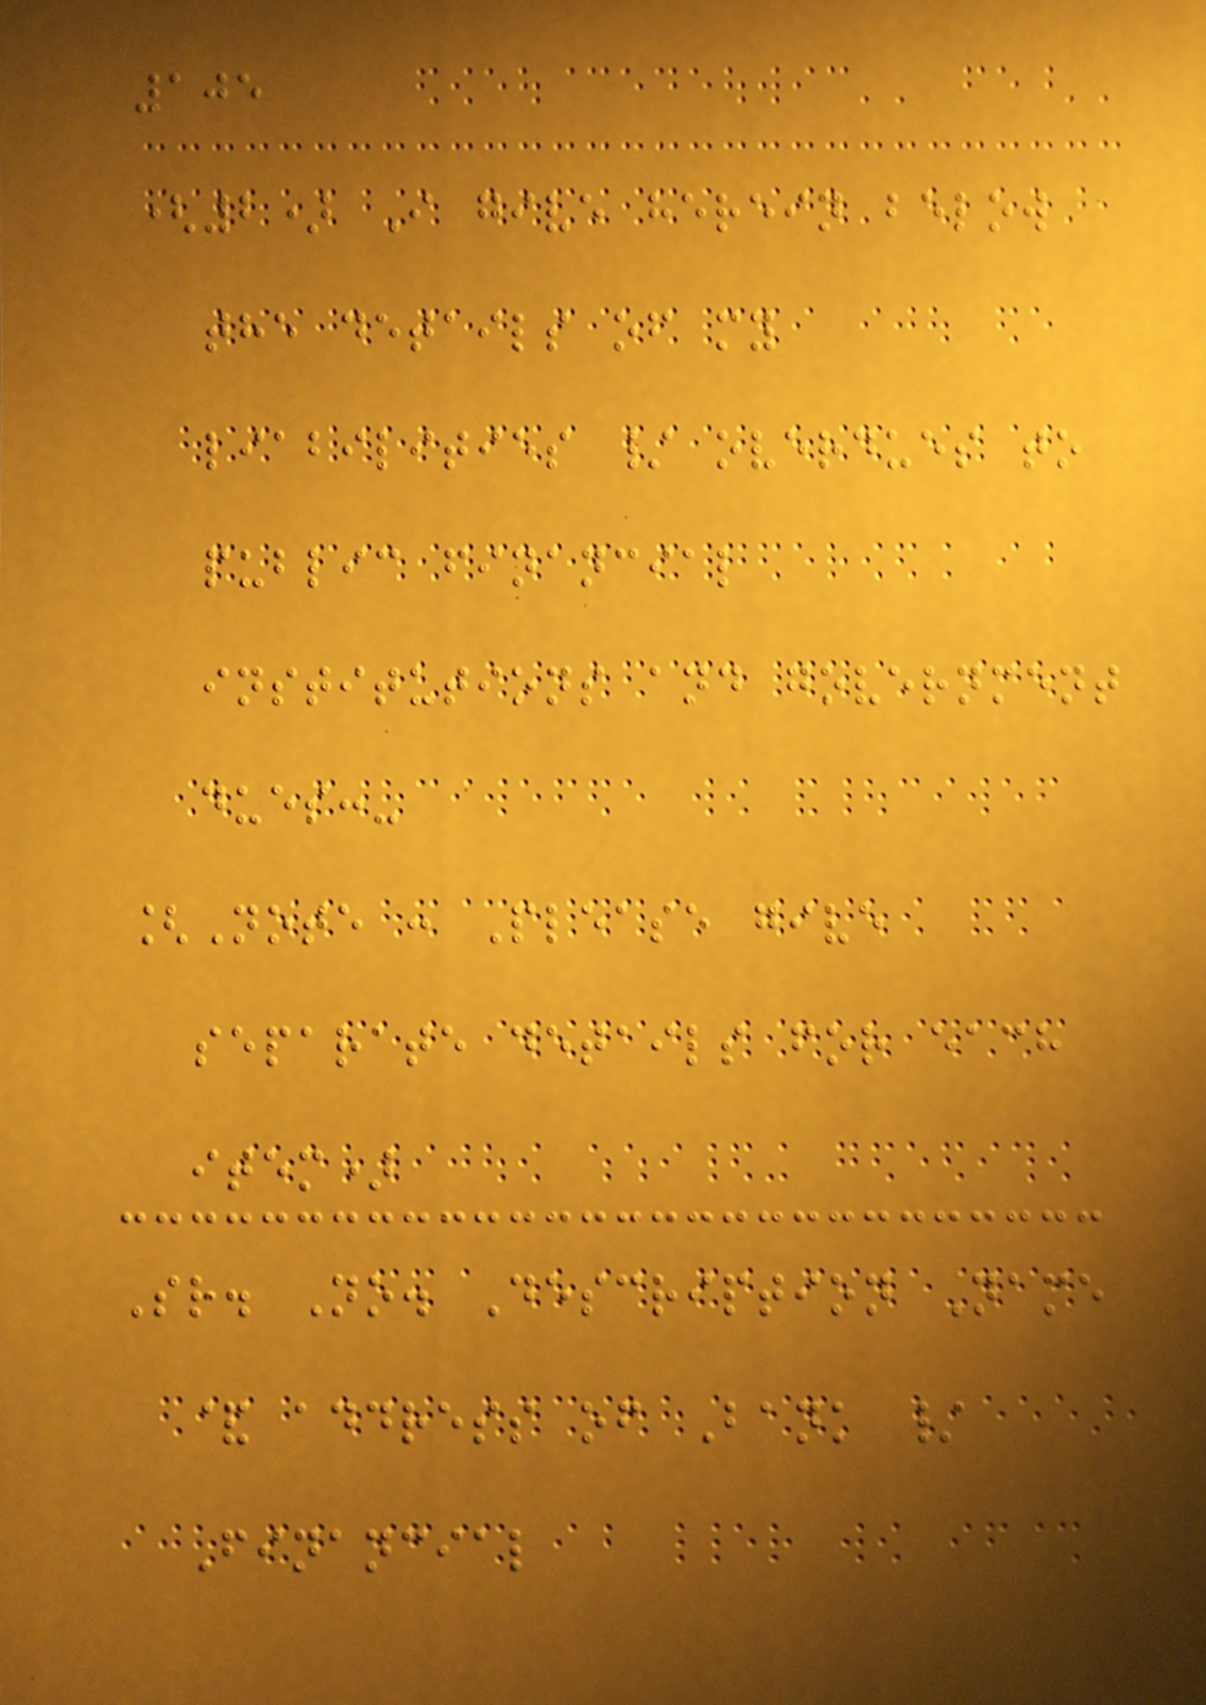105
(2) I give herein below
the details of my
liabilities / overdues to
public financial
institutions and government
dues:-
[Note : Please give
separate details for each
item)
Sr. No. Description Name
& address of Bank /
Financial
